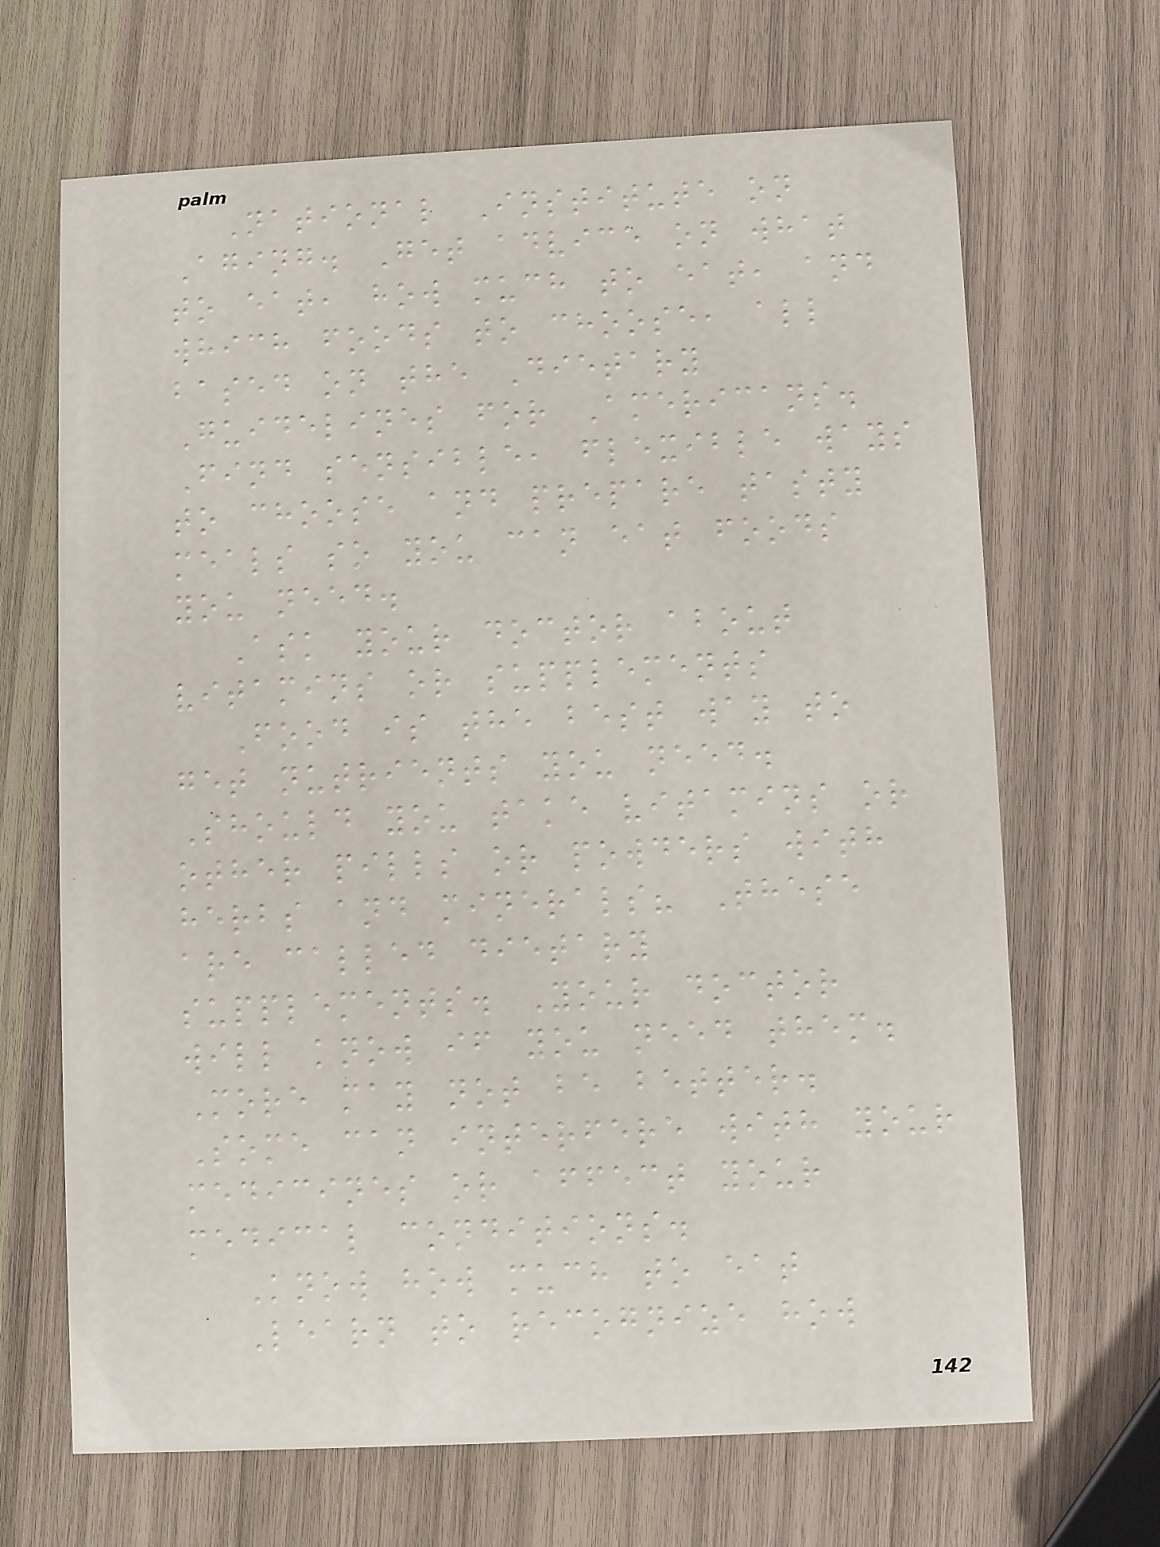National Institute on
Aging. Get advice on what
to eat, how much to eat, and
which foods to choose, all
based on the Dietary
Guidelines for Americans.
Find sensible, flexible ways
to choose and prepare tasty
meals so you can eat foods
you need.
Ask your doctor about
vitamins or supplements
Food is the best way to
get nutrients you need.
Should you take vitamins or
other pills or powders with
herbs and minerals? These
are called dietary
supplements. Your doctor
will know if you need them.
More may not be better.
Some can interfere with your
medicines or affect your
medical conditions.
Know how much to eat
Learn to recognize how
